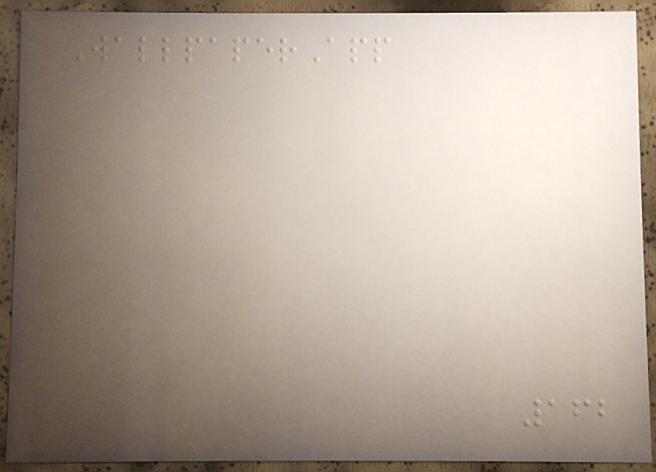WallpaperApp
162
